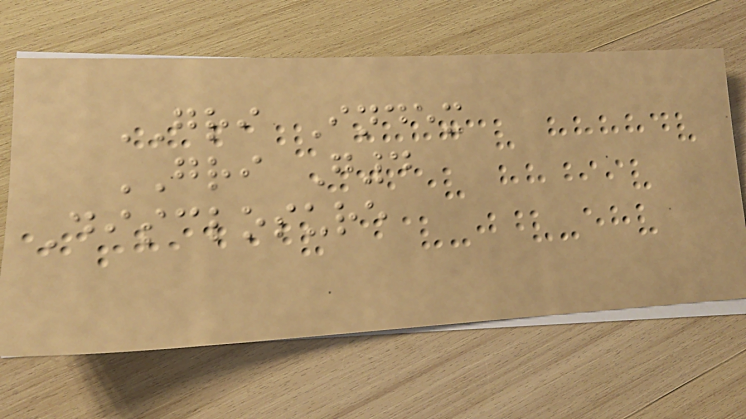GRI Index
GRI G4
Disclosure
